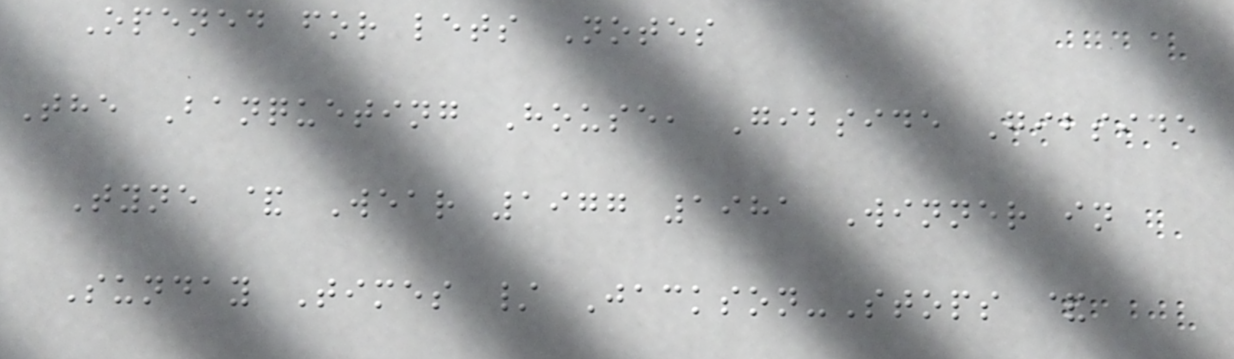Opened for lets Notes
The Banqueting House, Gibside Gibside
Tyne & Wear 1977 1981 Winner in
Sunday Times / Jackson-Stops &
